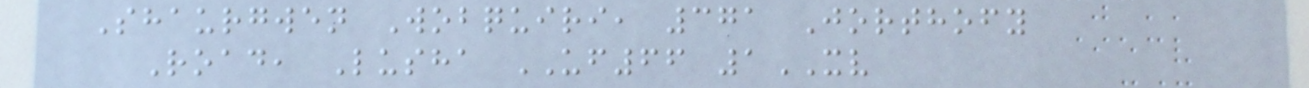Shaurgwen Wobquiri, 371 Jorthofy
Road, Lusha UF66 1XV
